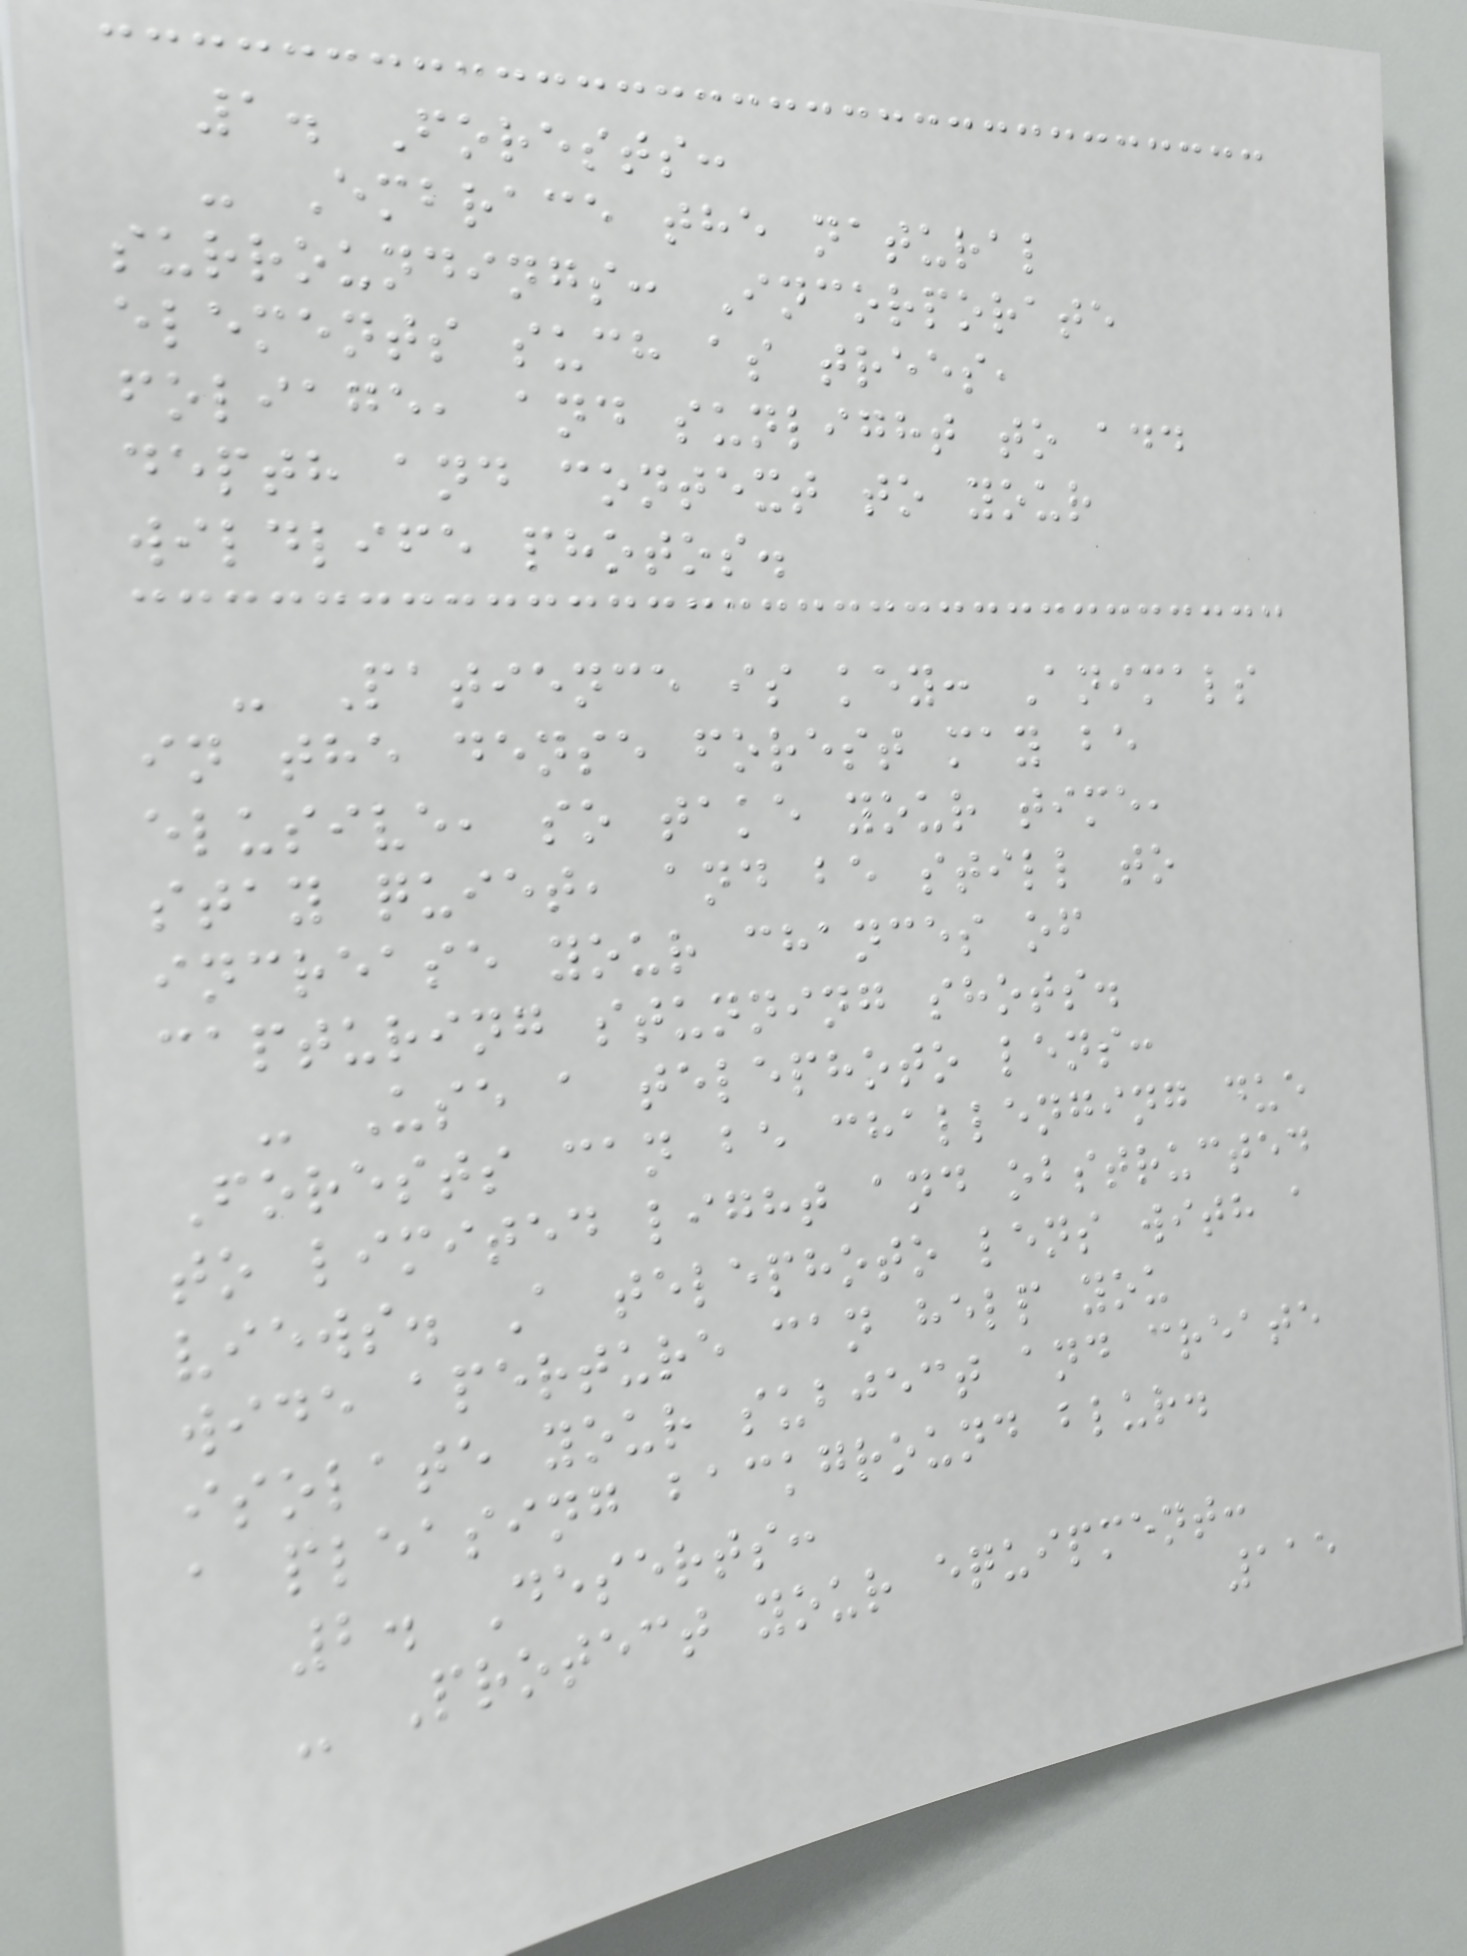1. Forests:
- Embrace the natural
surroundings: Incorporate
elements such as trees,
foliage, and sunlight to add
depth and context to your
wildlife photos.
- Patience is key: Animals
in the dense forest may be
elusive, so take your time,
stay quiet, and be still to
increase your chances of
capturing stunning shots.
- Use a telephoto lens:
Forests can be challenging due
to limited light and obstructed
views. A telephoto lens with a
wide aperture can help you
isolate your subject and create
a pleasing background blur.
2. Deserts:
- Protect your equipment:
115
